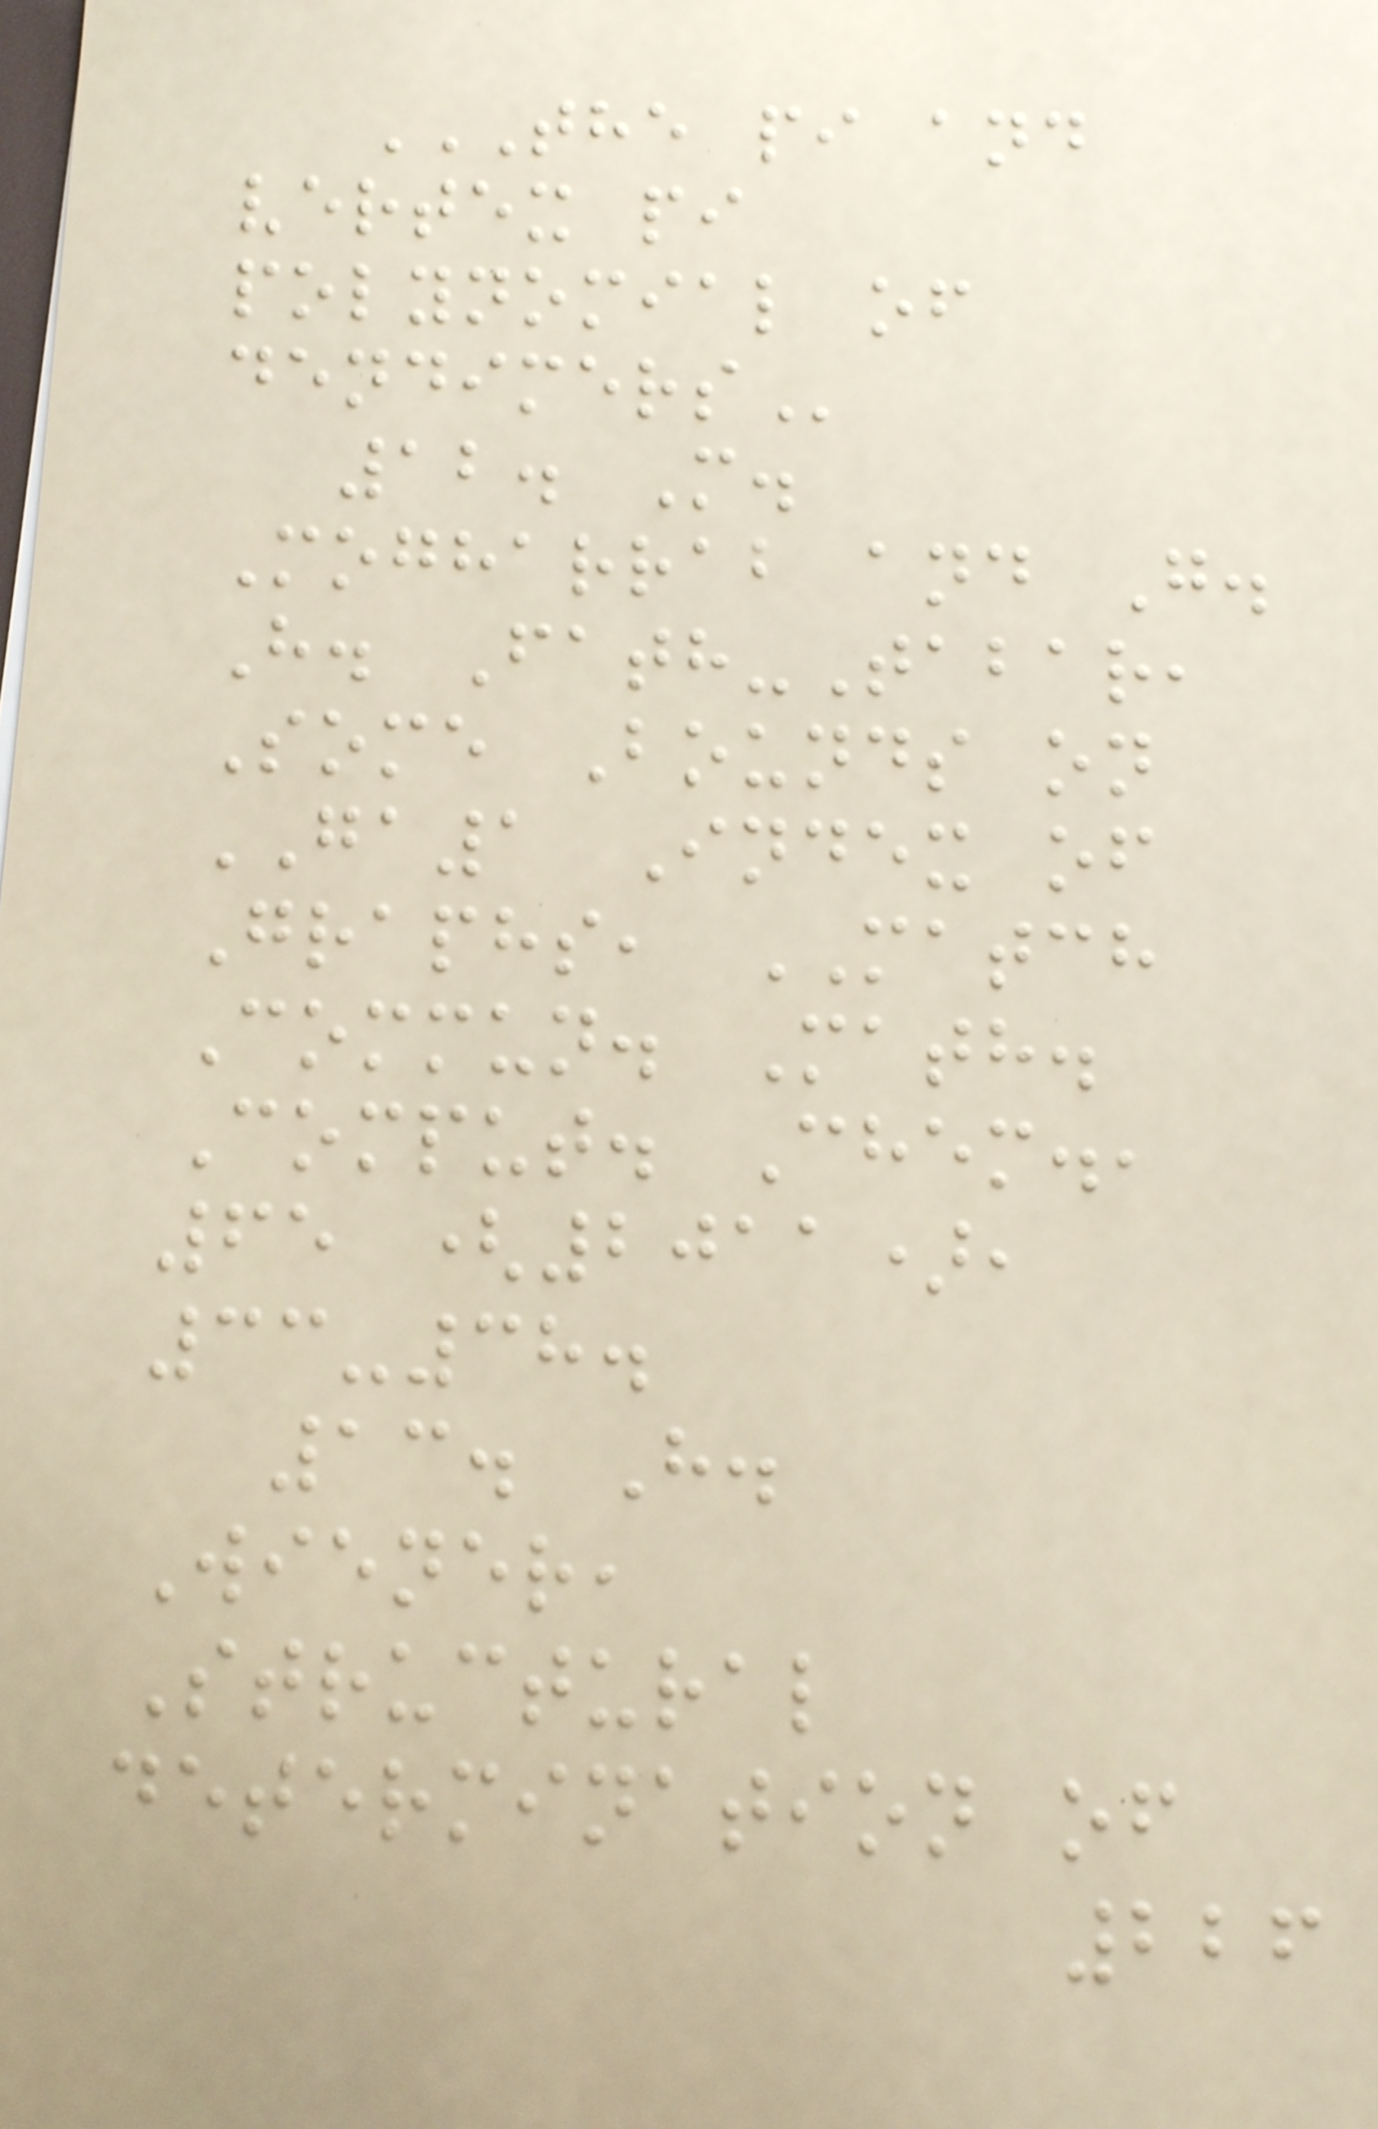THE PI AND
VERTEX PI
POLYNOMIAL OF
DENDIMERS
12. M.
Mogharrab and G.
H. Fath-Tabar,
Some Bounds on
GA1 Index of
Graphs, MATCH
Commun. Math.
Comput. Chem.,
65 (2011),
33-38.
13. H.
Wiener,
Structural
determination of
226
